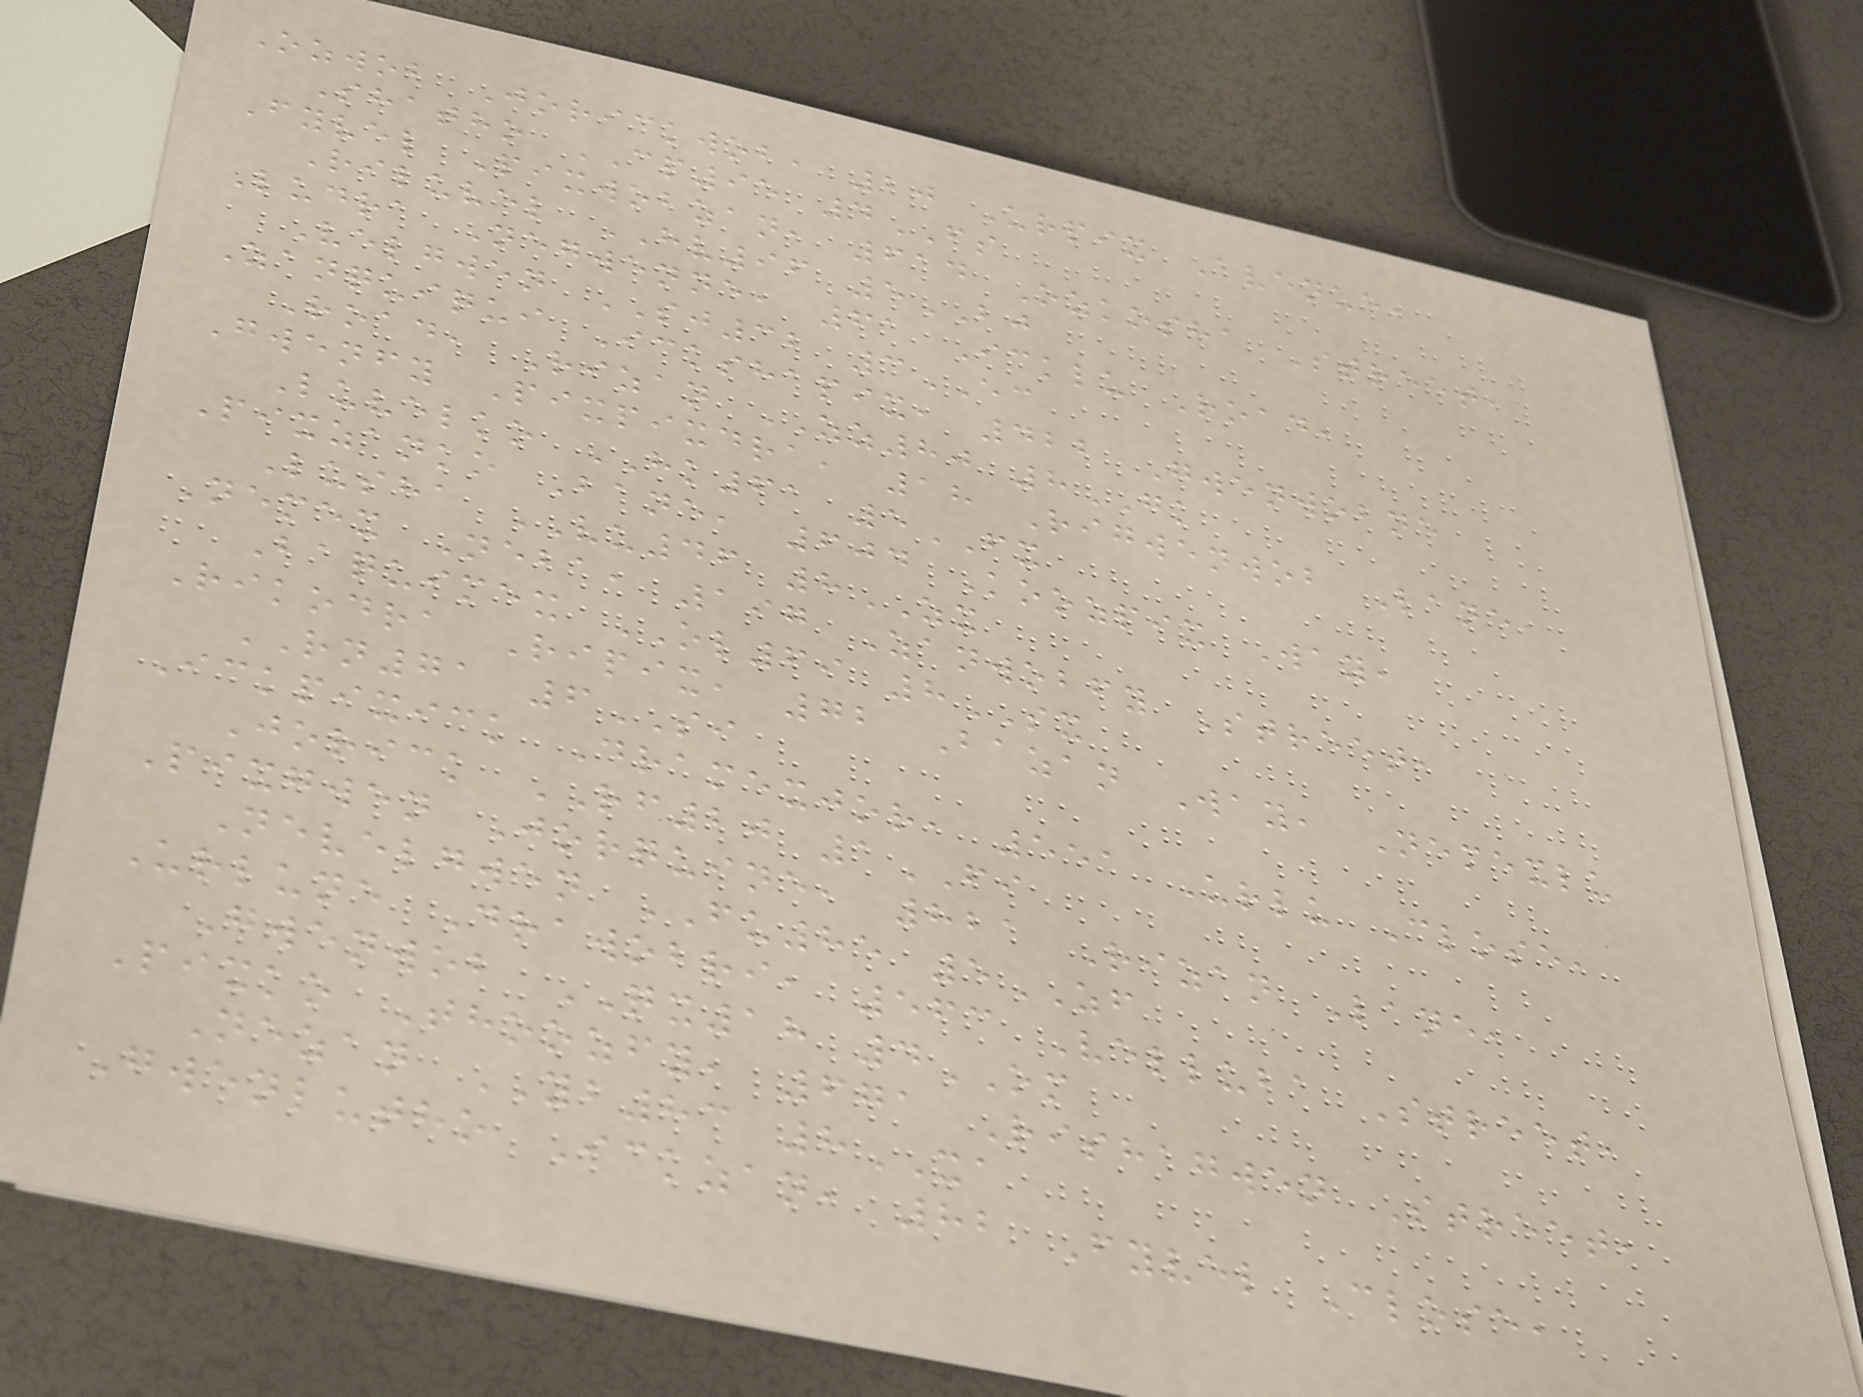Ozwob Jorickwob, 20 Urpix Avenue,
Shatho CP95 4FS
Fyvel Pixwobzan, 614 Ozkosha Street,
Riluvel HV96 5BJ
Ludra Negwenne, 61 Icklu Road,
Velgwen SJ32 3EC
Zanquiqui Ickshapix, 422 Gwenwobne
Road, Rizan ZZ80 8GK
Gwenfy Pixpixdra, 18 Rigwenwob Lane,
Luvelko HK61 5FX
Pixzanko Bane, 604 Koozpix Way,
Lusha VU46 8ZX
Nemex Neba, 197 Zanwobfy Street,
Baquimex OL69 8SX
Rikodra Ripix, 72 Bazan Way, Nemexlu
RN71 6SI
Ickpixick Dramexjor, 551 Urlu Close,
Jorick RF20 1FI
Pixgwen Jorquine, 821 Rizan Lane,
Nevelgwen FU85 5ZF
Urlune Drawobri, 563 Velluba Street,
Gwenwob QX18 4OM
Pixko Thoozfy, 671 Rishagwen Street,
Nezan YB83 8XA
Gwenlutho Ickzan, 82 Fyvel Close,
